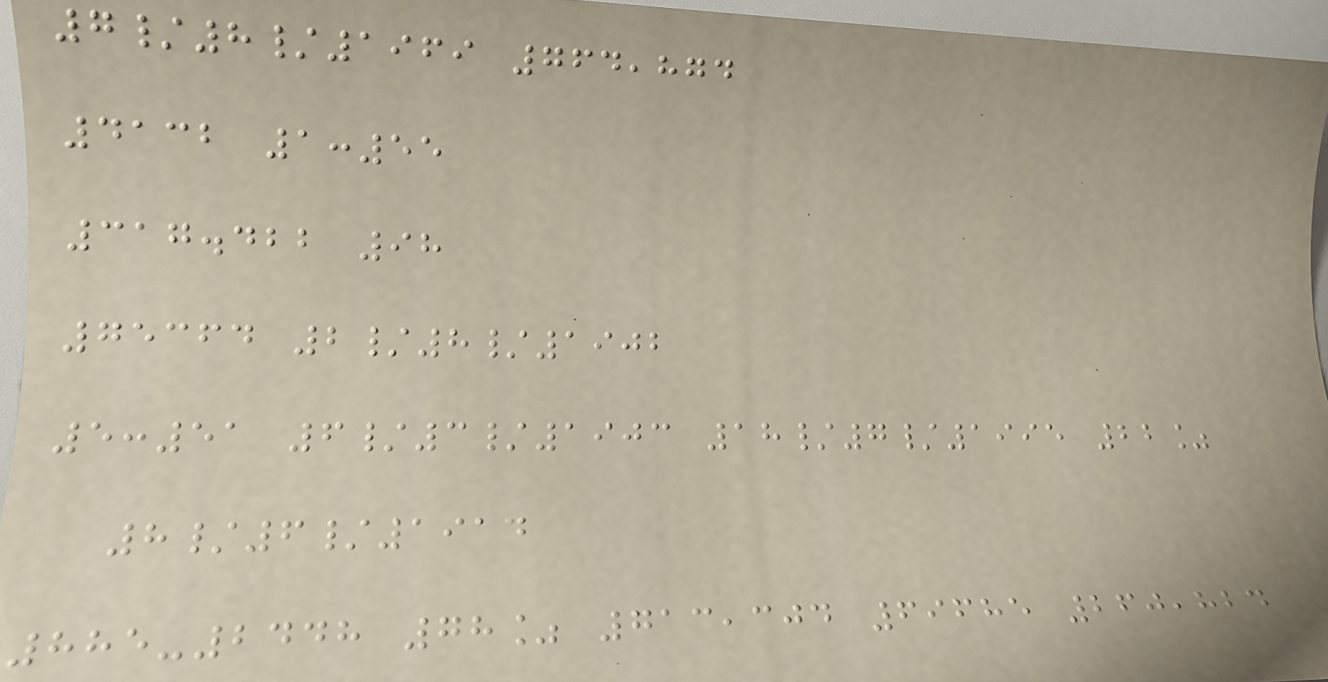7/8/1969 764,874
4132 1:55
317.422 98
75364 2/8/1902
5:51 6/3/1903 18/7/1995 22%
8/6/1914
885-2448 78% 713,304 69685 260,824
